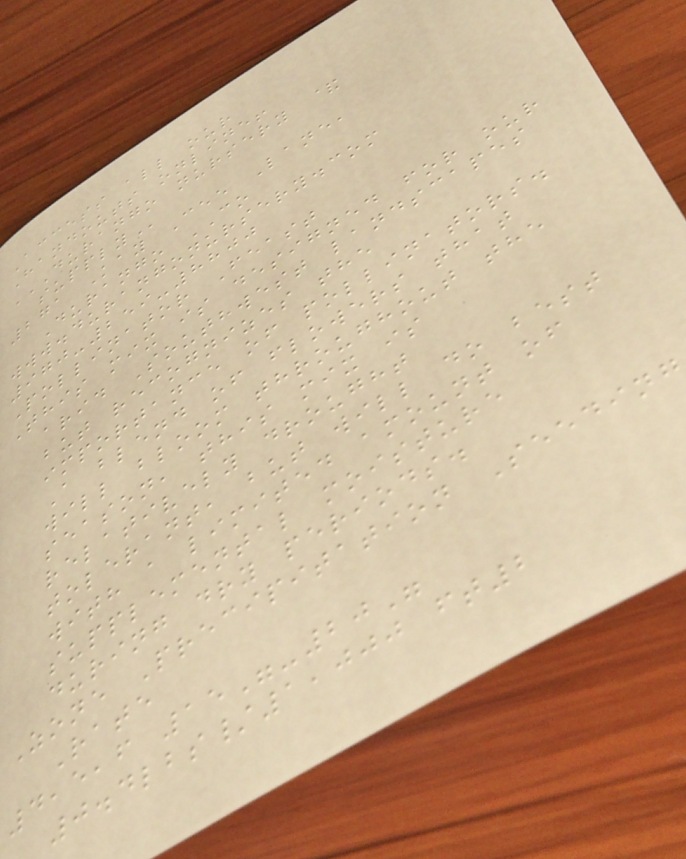Access all our
Handouts online!
DURANGO NURSERY &
SUPPLY
271 Kay Cee Lane,
Durango CO
www.durangonursery.com
970-259-8800
Pollinator Feast
This mix is designed for our
arid Southwest landscapes
but recognizes the
importance of pollinators.
A blend of flowers that
will bloom throughout the
season, this mix is
relatively drought
tolerant, but will do best
with a limited amount of
supplemental moisture
during dry periods.
Zone Precipitation Seeding
Rate
4,5,6 15"-20"
0.4lbs/1,000 ft2
